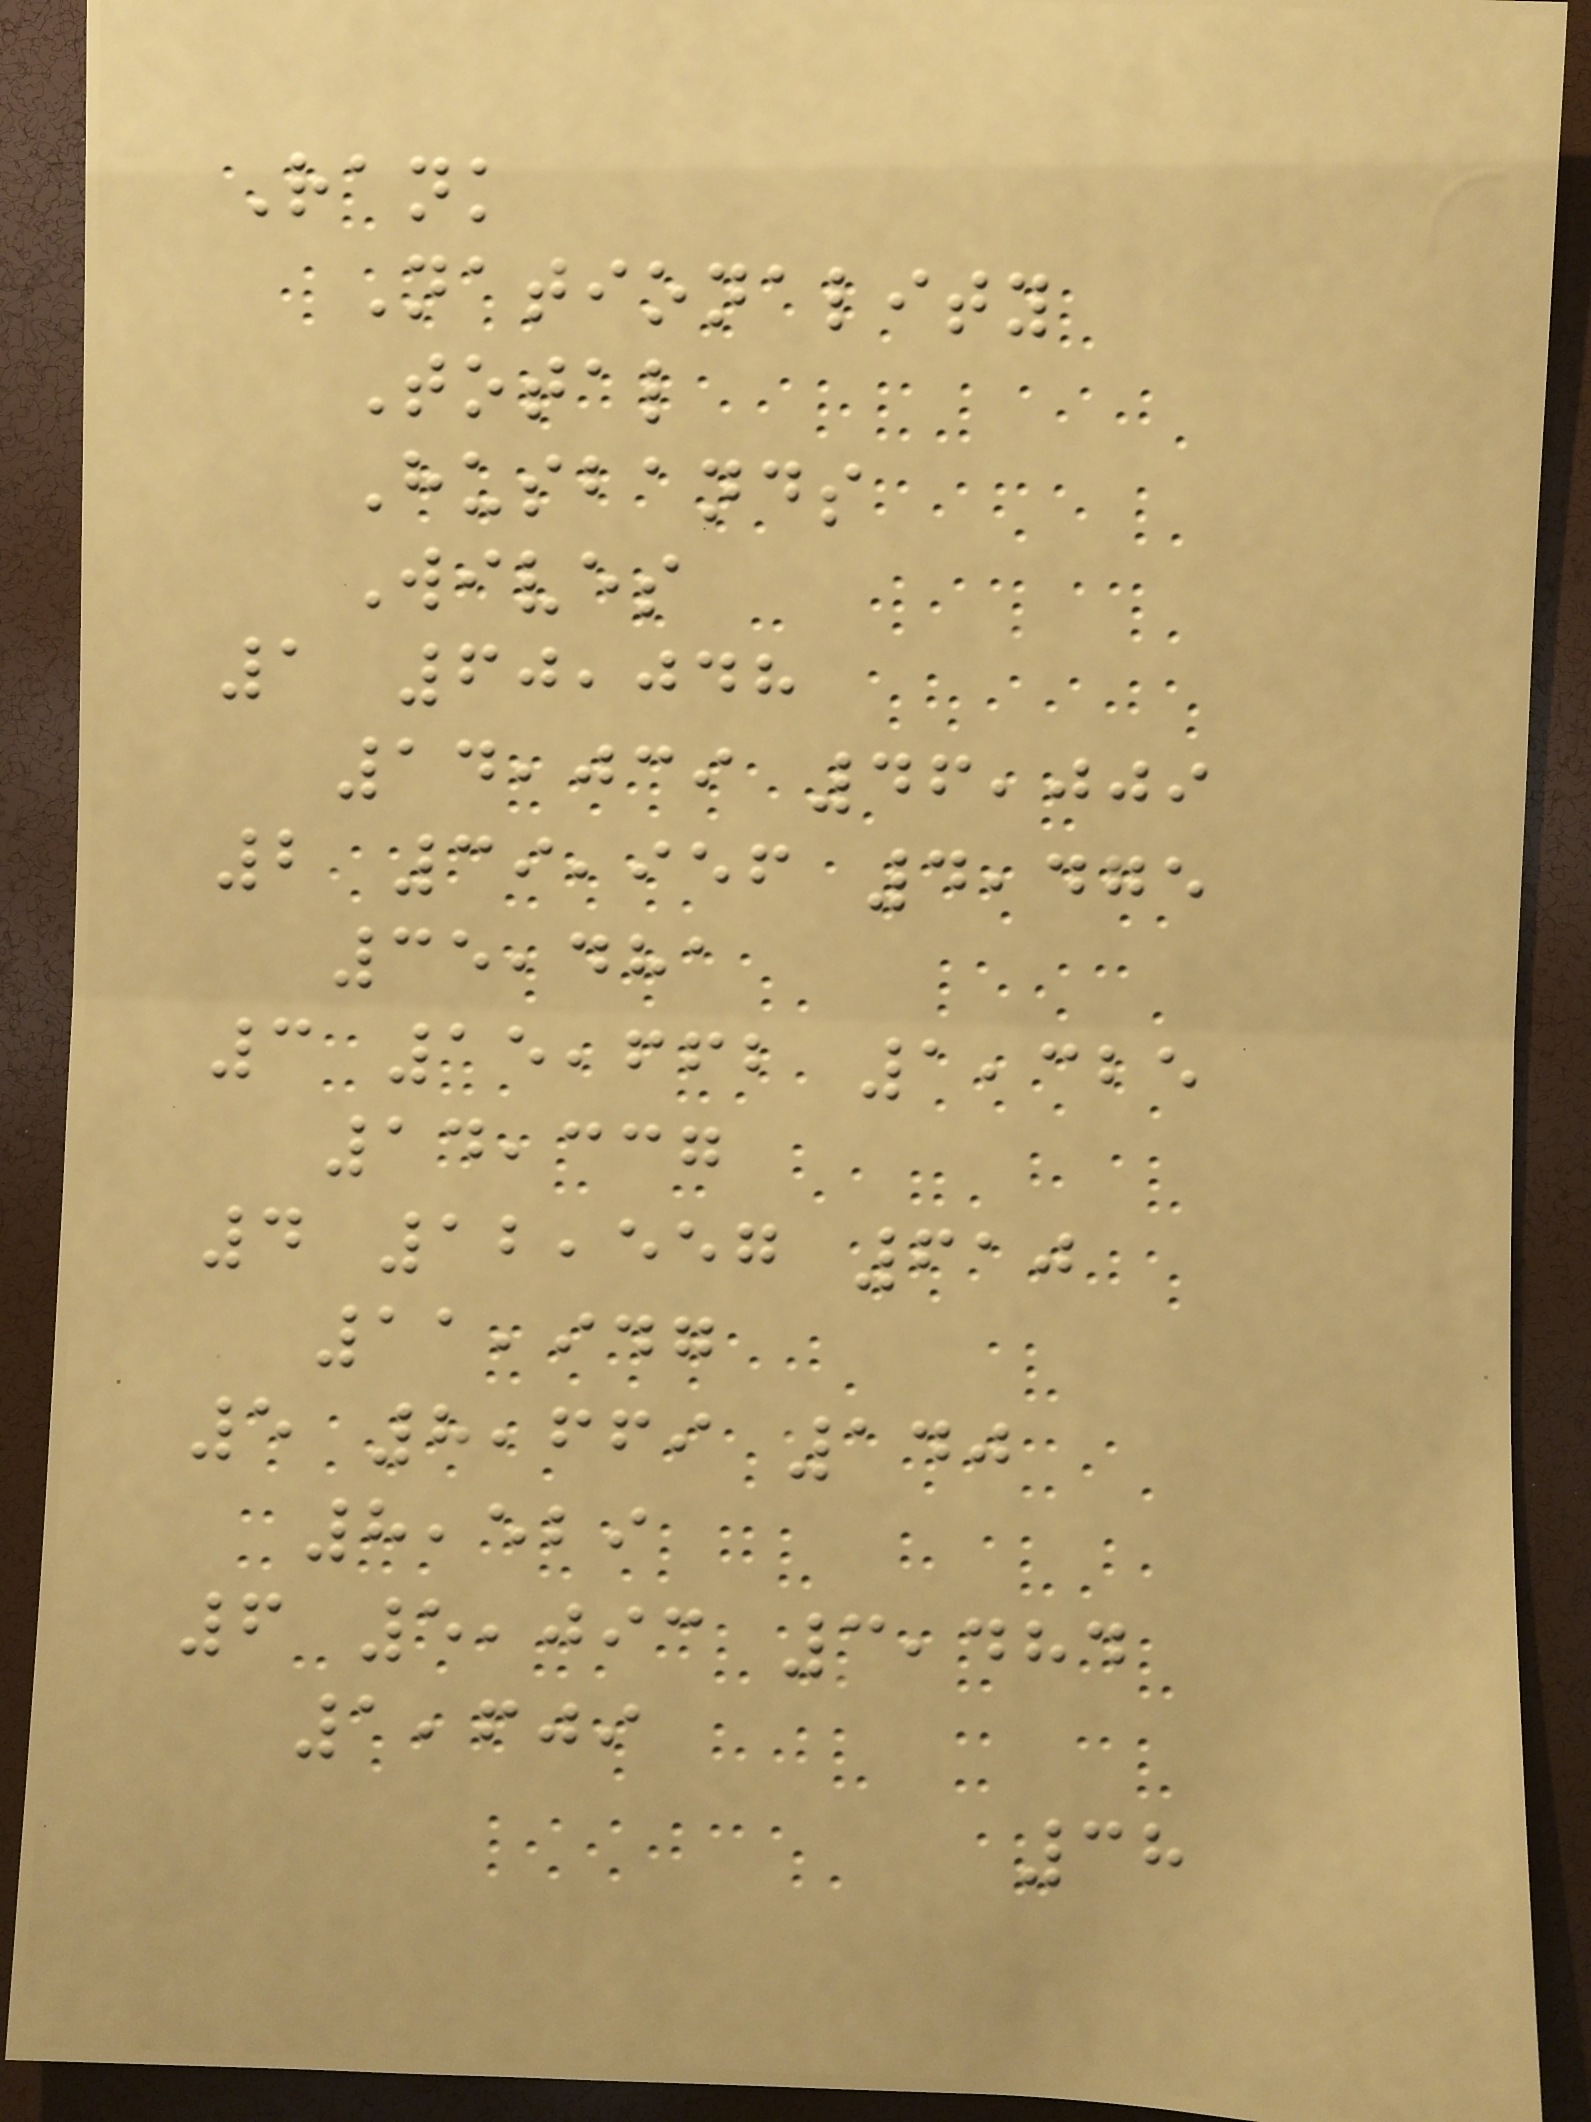Rank
Nationality
Total
Husbands
Wives
1 60,048
14,039 46,009
2 39,956 4,475
35,481
3 15,662 1,325
14,337
4 12,557 610
11,947
5 8,669 140
8,529
6 5,093 3,484
1,609
38
